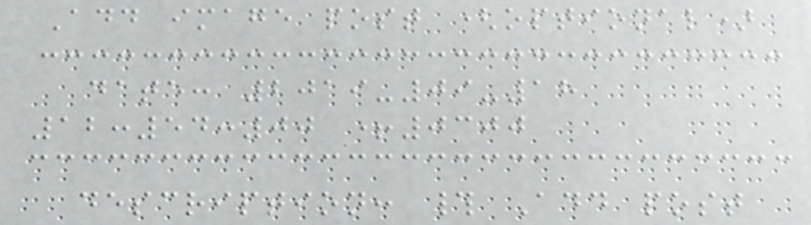Add image post (optional)
date: 2019-09-18
12:54:00 +0300
description: # Add post
